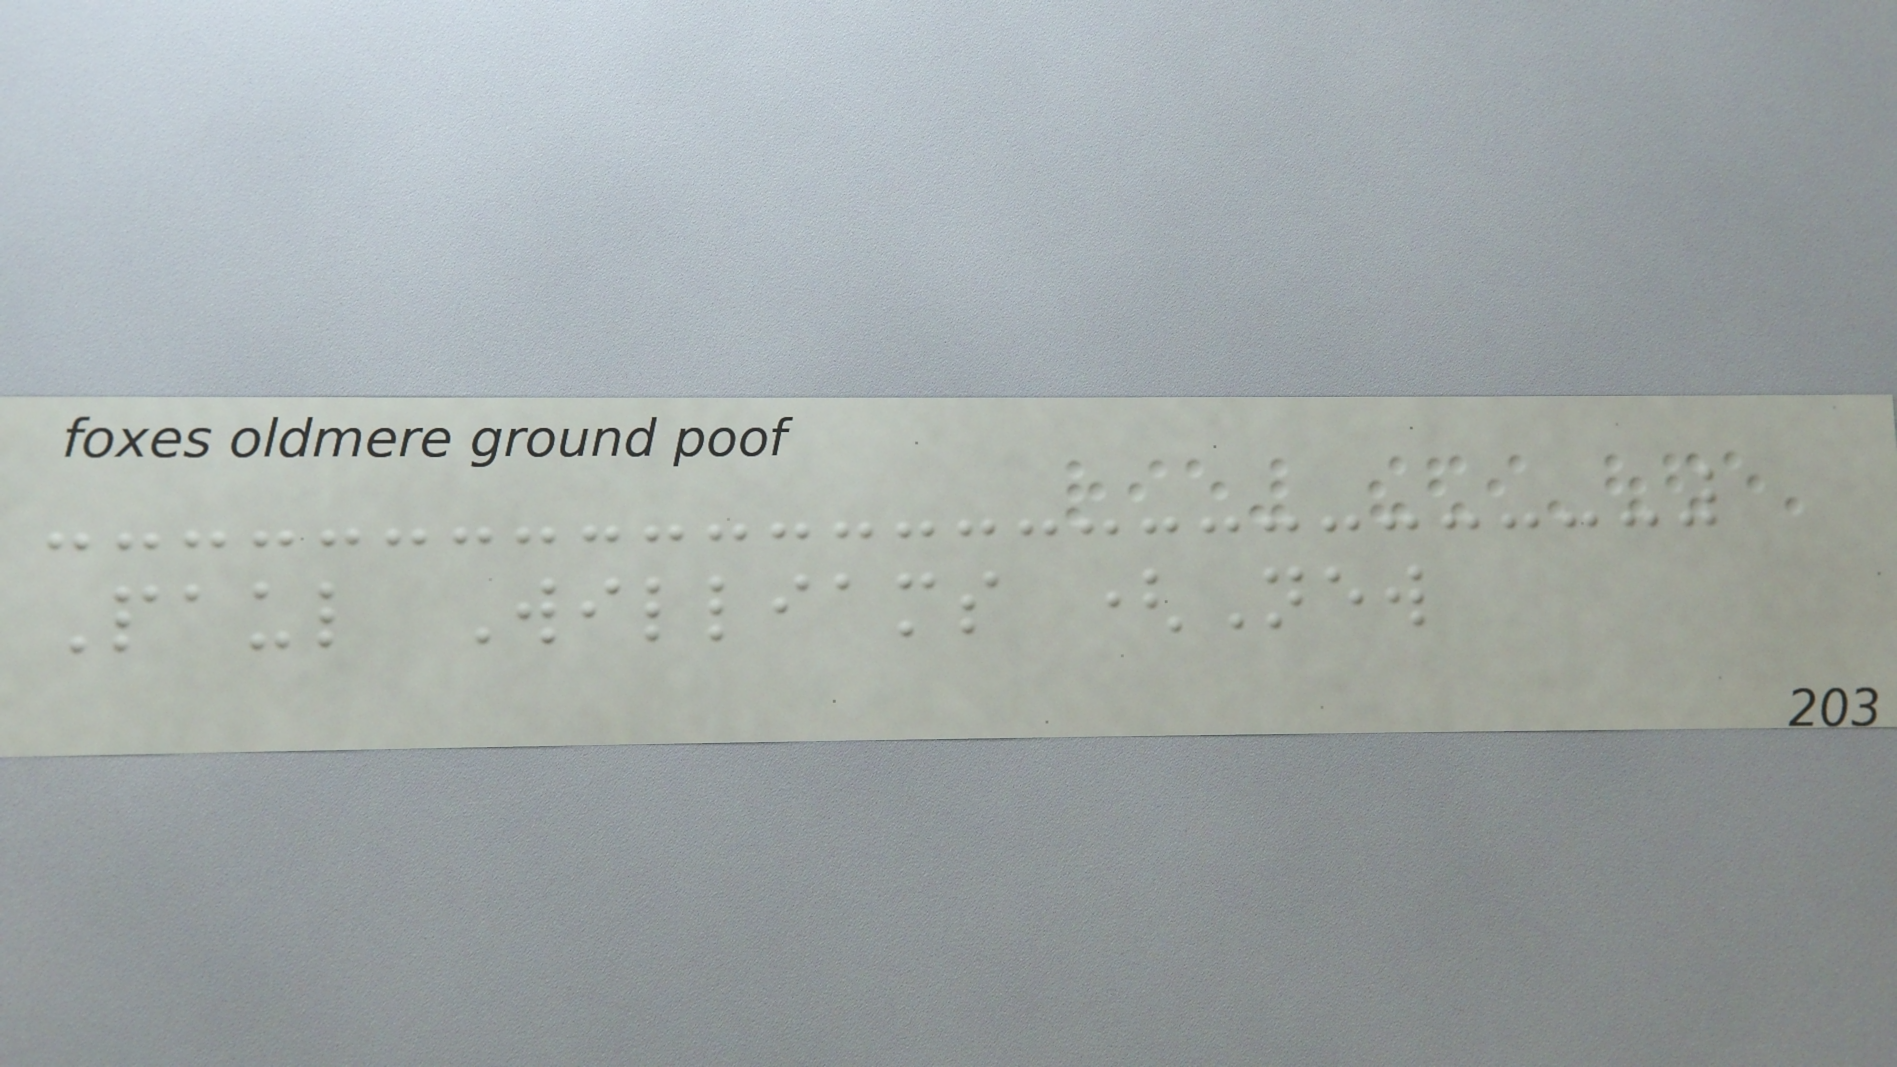Paul Williams (New
